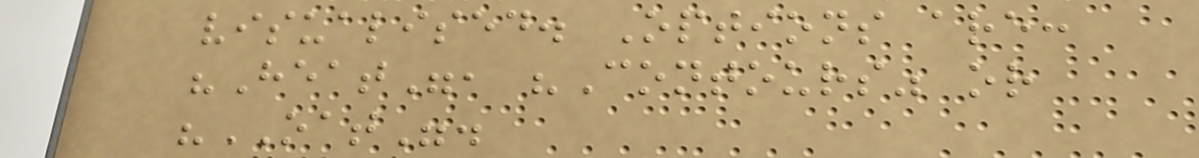visualised. Options are:
"Heat", "Contours" or
"OAT".
